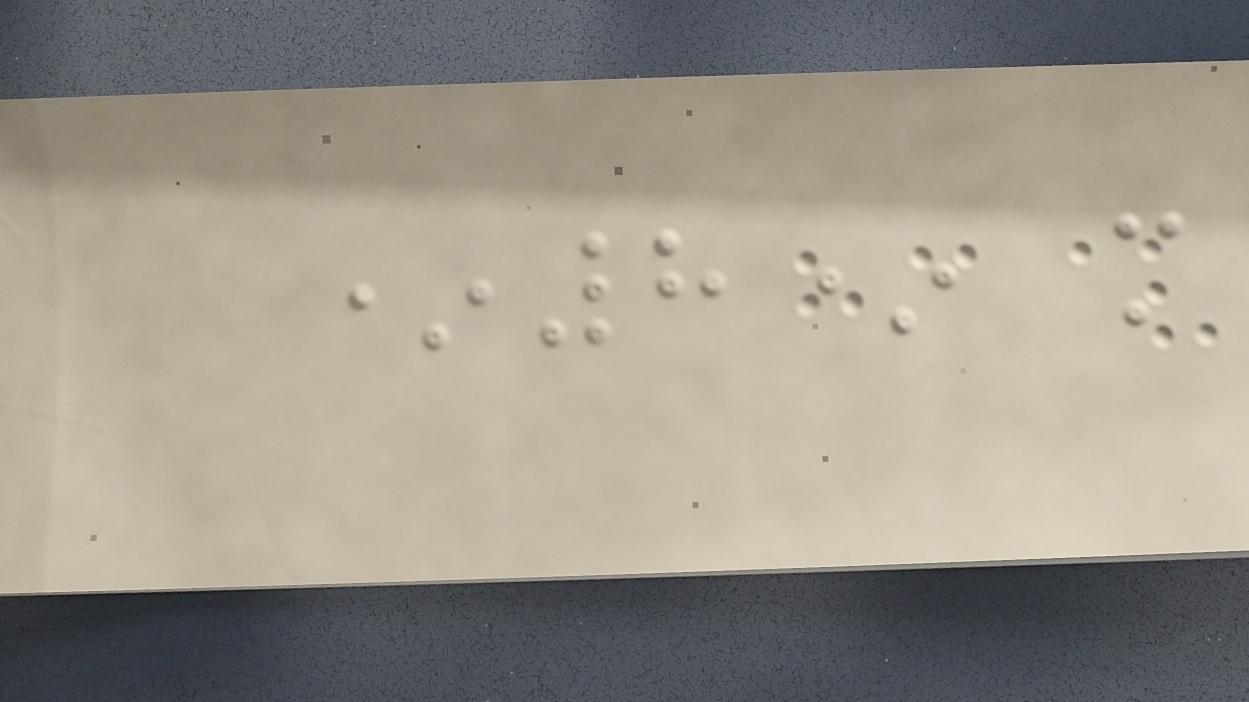*8* more
